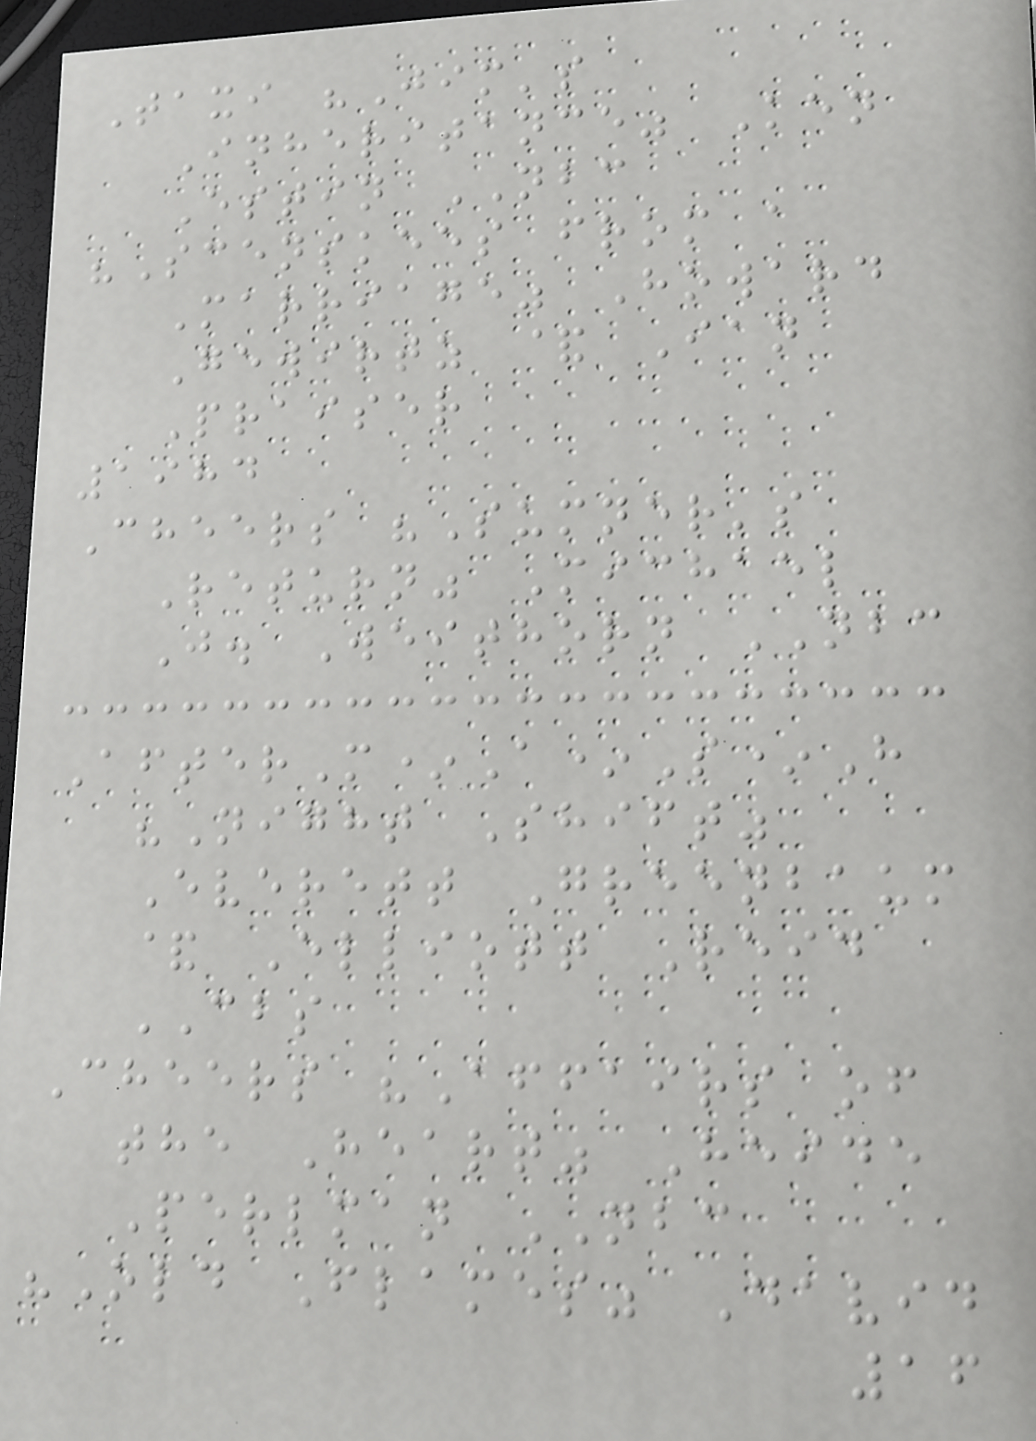Taxi "Jim's
Inheritance" Ken
Estin NBC
"Scenskees from a
Marriage" Howard
Gewirtz & Ian
Praiser
1984
Cheers "Sumner's
Return" Michael
J. Weithorn NBC
AfterM*A*S*H
"Night Shift"
Everett Greenbaum
& Elliott Reid
CBS
Cheers "Affairs of
the Heart" Heide
Perlman NBC
"Old Flames" David
16
